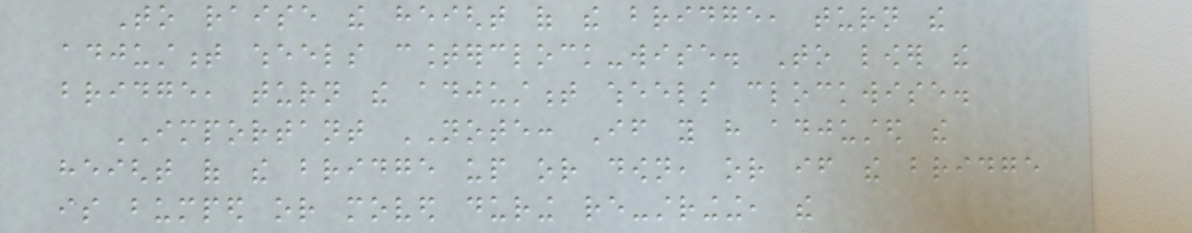To raise the height of the bridge, turn the
adjustment wheels counterclock-wise. To lower the
bridge, turn the adjustment wheels clockwise.
IMPORTANT NOTE: If you have adjusted the
height of the bridge up or down, or if the bridge
is bumped or moved during re-stringing, the
